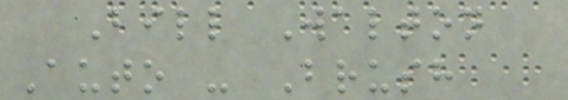Bill Walton
Auto - Brush
